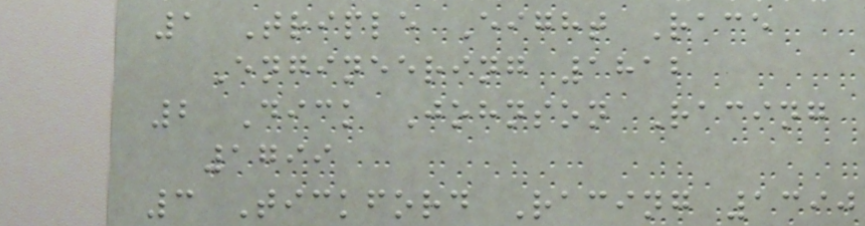1 Triple Eight Race
Engineering 1812
2 Dick Johnson Racing
1799
3 Tickford Racing 1390
